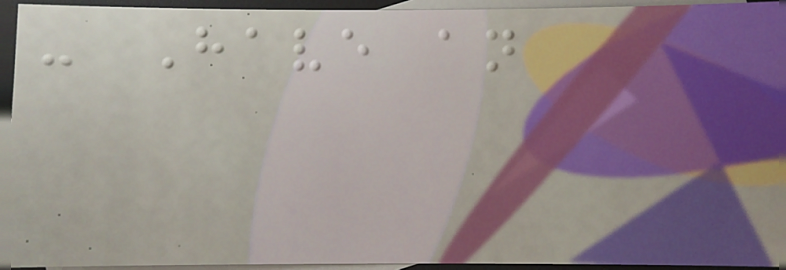- Have an
